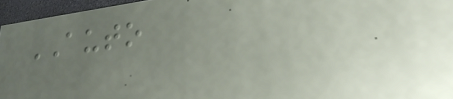AUTO
